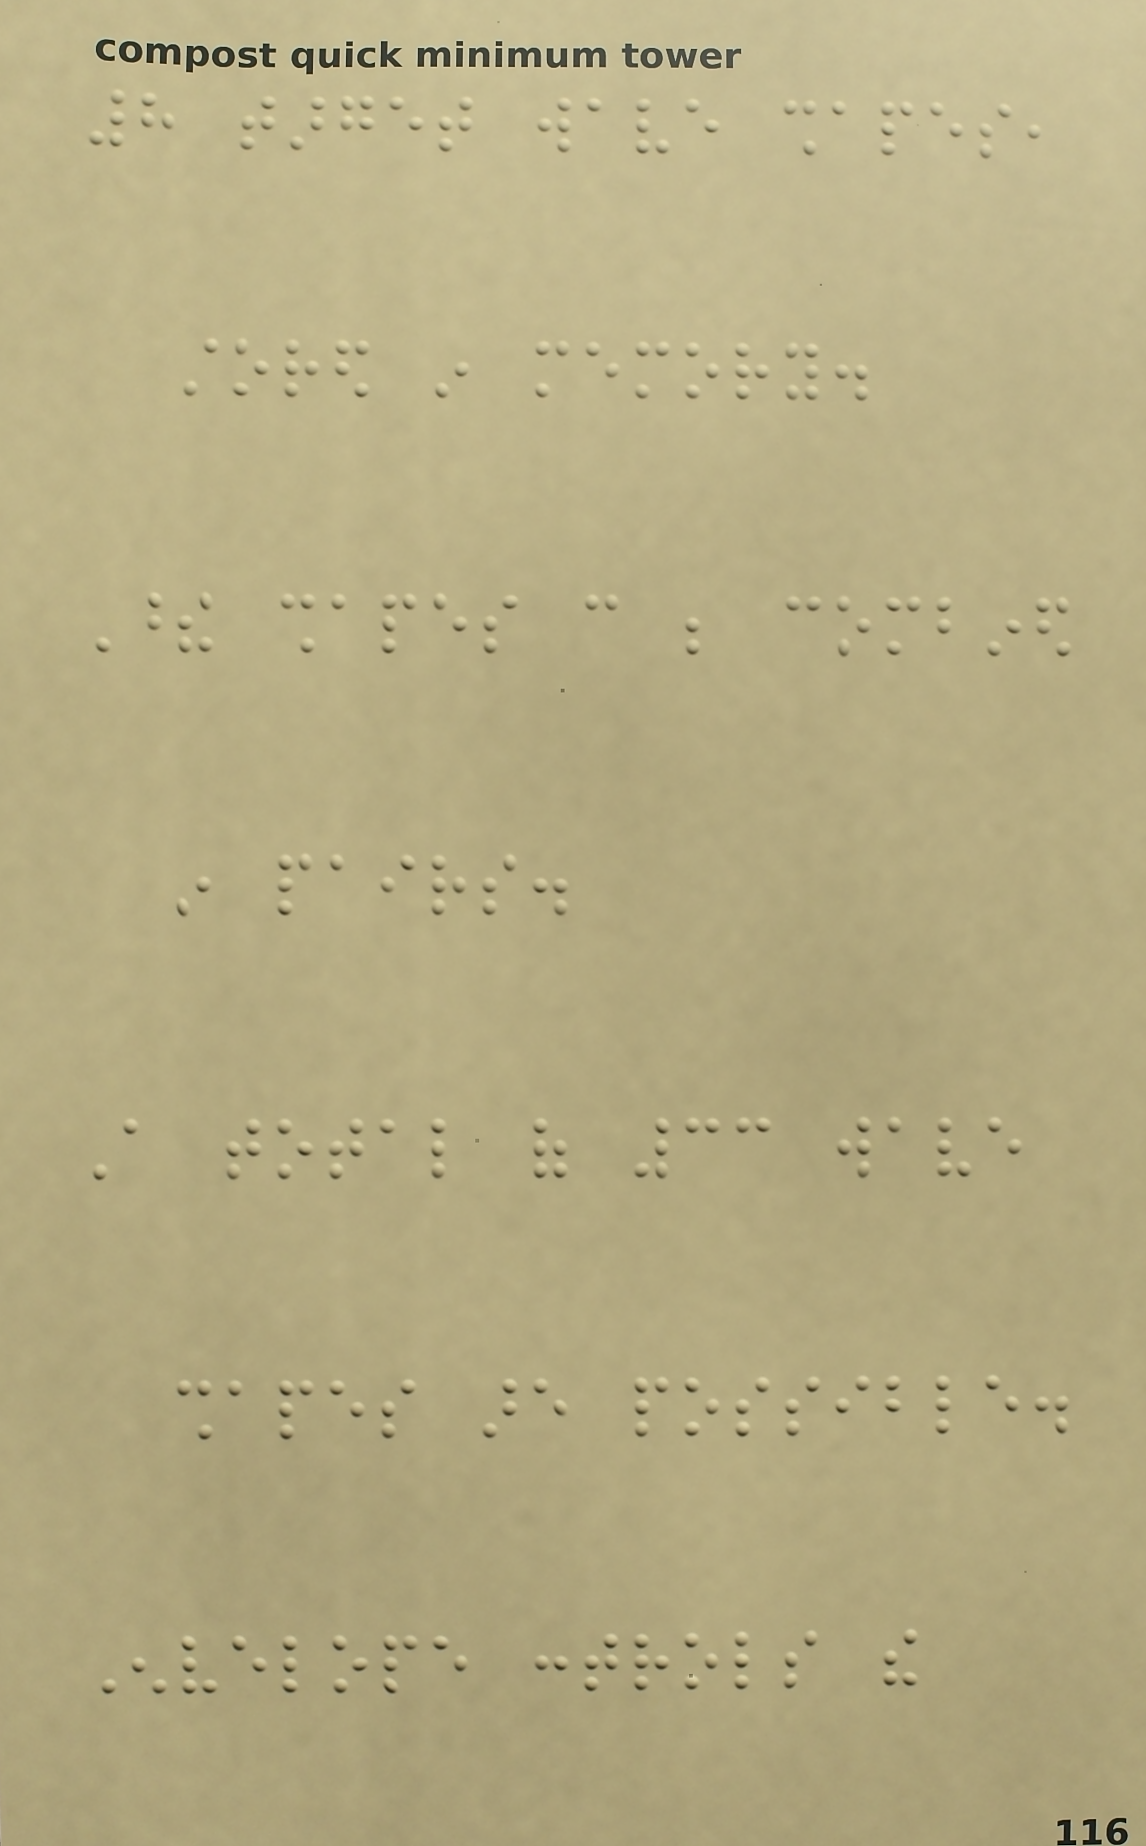8 target wave shapes,
stored in memory.
These shapes can be combined
in pairs.
A total of 33 wave
shapes are possible.
Envelope controls the
